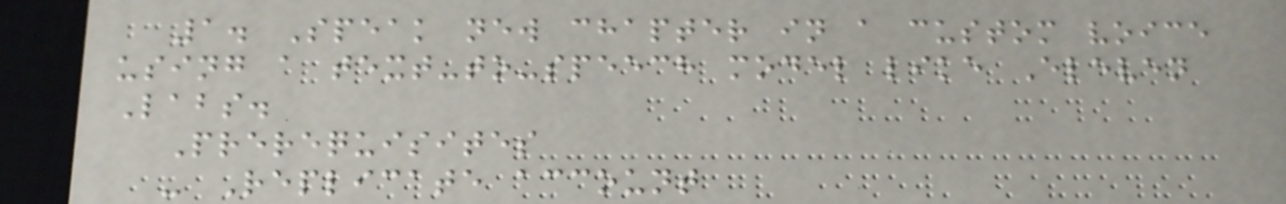1. Speak new chapter in a custom voice
using a text-to-speech model like Eleven
Labs.
Prerequisites
- Replicate account
